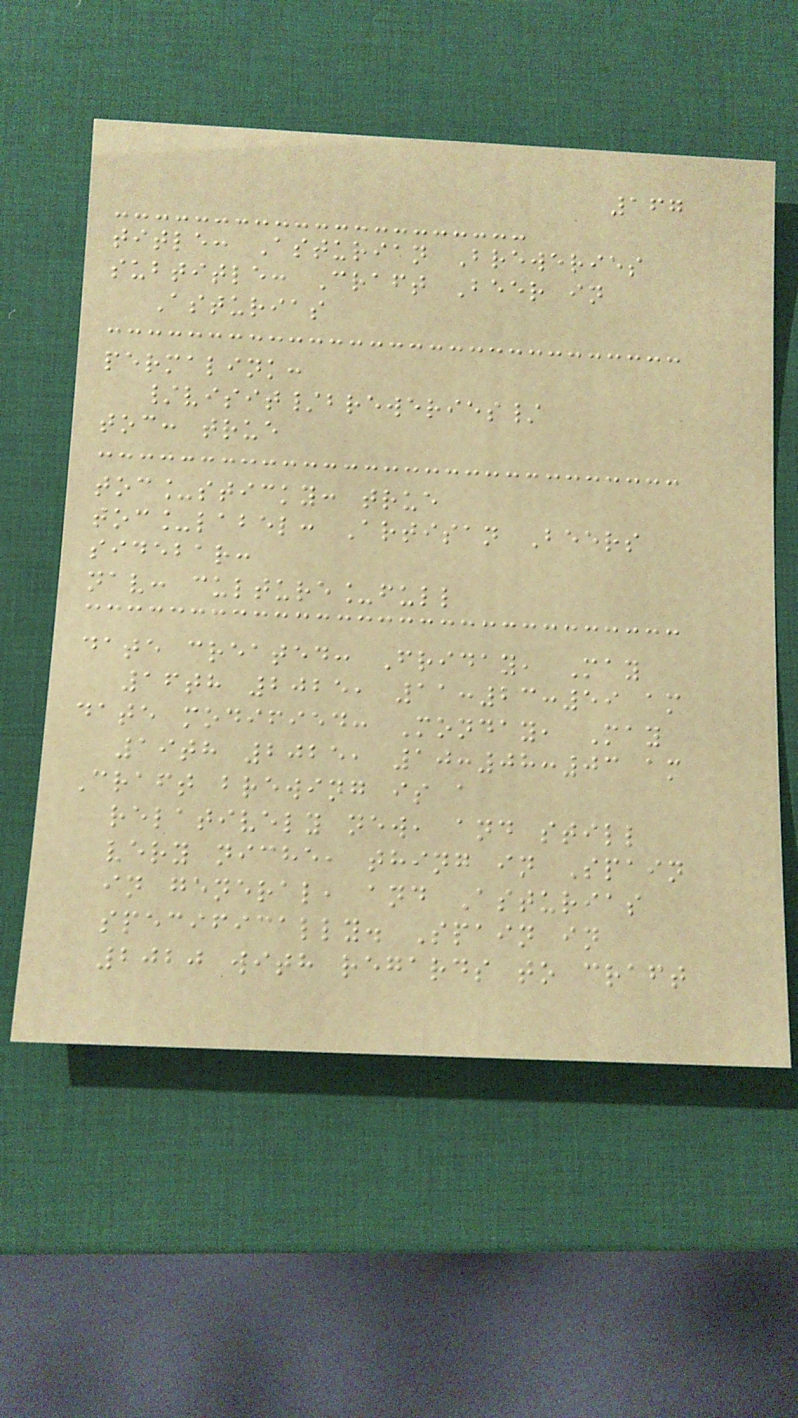167
title: Asturian Breweries
subtitle: Craft Beer in
Asturias
permalink:
/visit/breweries/
toc: true
toc_sticky: true
toc_label: Artisan Beers
sidebar:
nav: culture_full
date created: Friday, May
16th 2025, 11:23:59 am
date modified: Monday, May
19th 2025, 10:08:03 am
Craft brewing is a
relatively new, and still
very niche, thing in Spain
in general, and Asturias
specifically. Spain in
2020 with regards to craft
